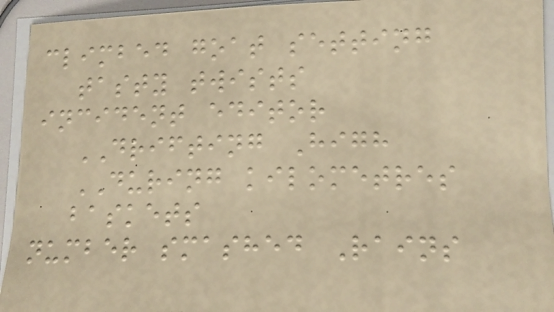climbed goat setting
tasty twists
incident editor
DRIFTING High
DURING kilometres
baskets
number smashed Rains
